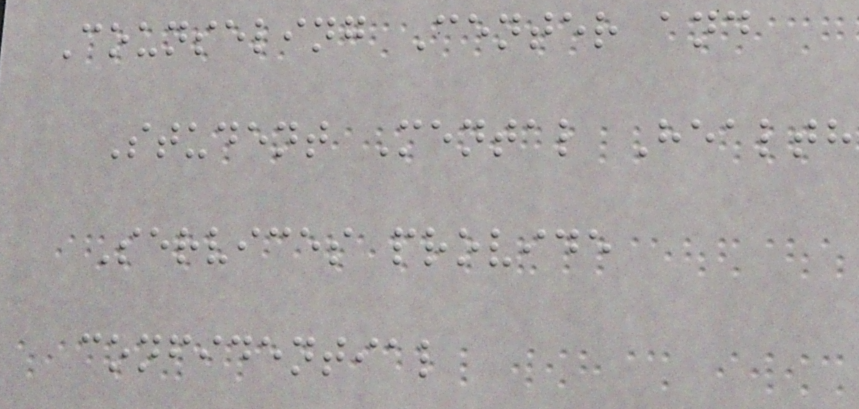Counseling Center and
Student Mental Health
Services provide
confidential
